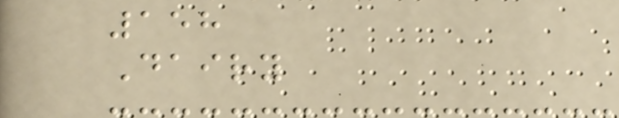158
Dairy
